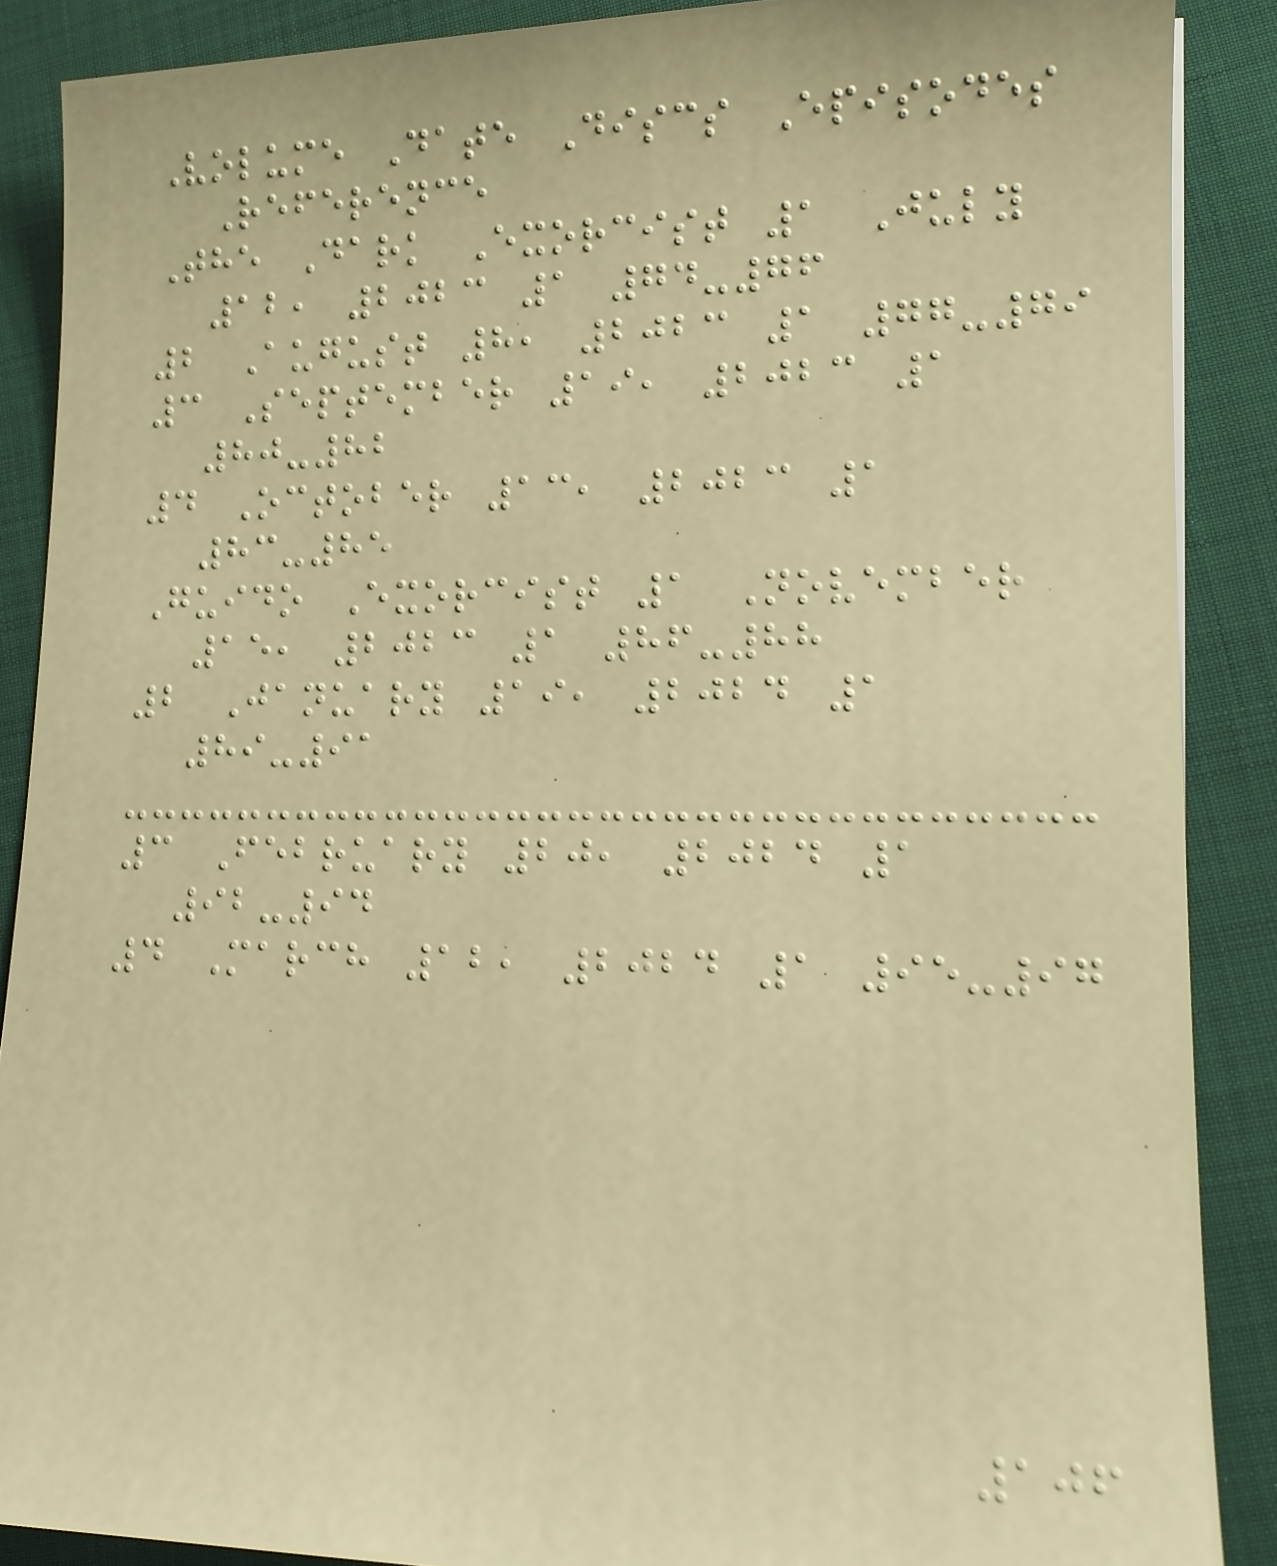Volume Date Discs Episodes
Reference
The Dark Exorcist 1 July
12, 2023 1 74-76
2 August 8, 2023 1 77-79
3 September 19, 2023 1
80-82
4 October 13, 2023 1
83-85
Guido Exorcist 1 November
15, 2023 1 86-88
2 January 19, 2024 1
89-91
3 February 20, 2024 1
92-94
4 March 12, 2024 1 95-97
106
